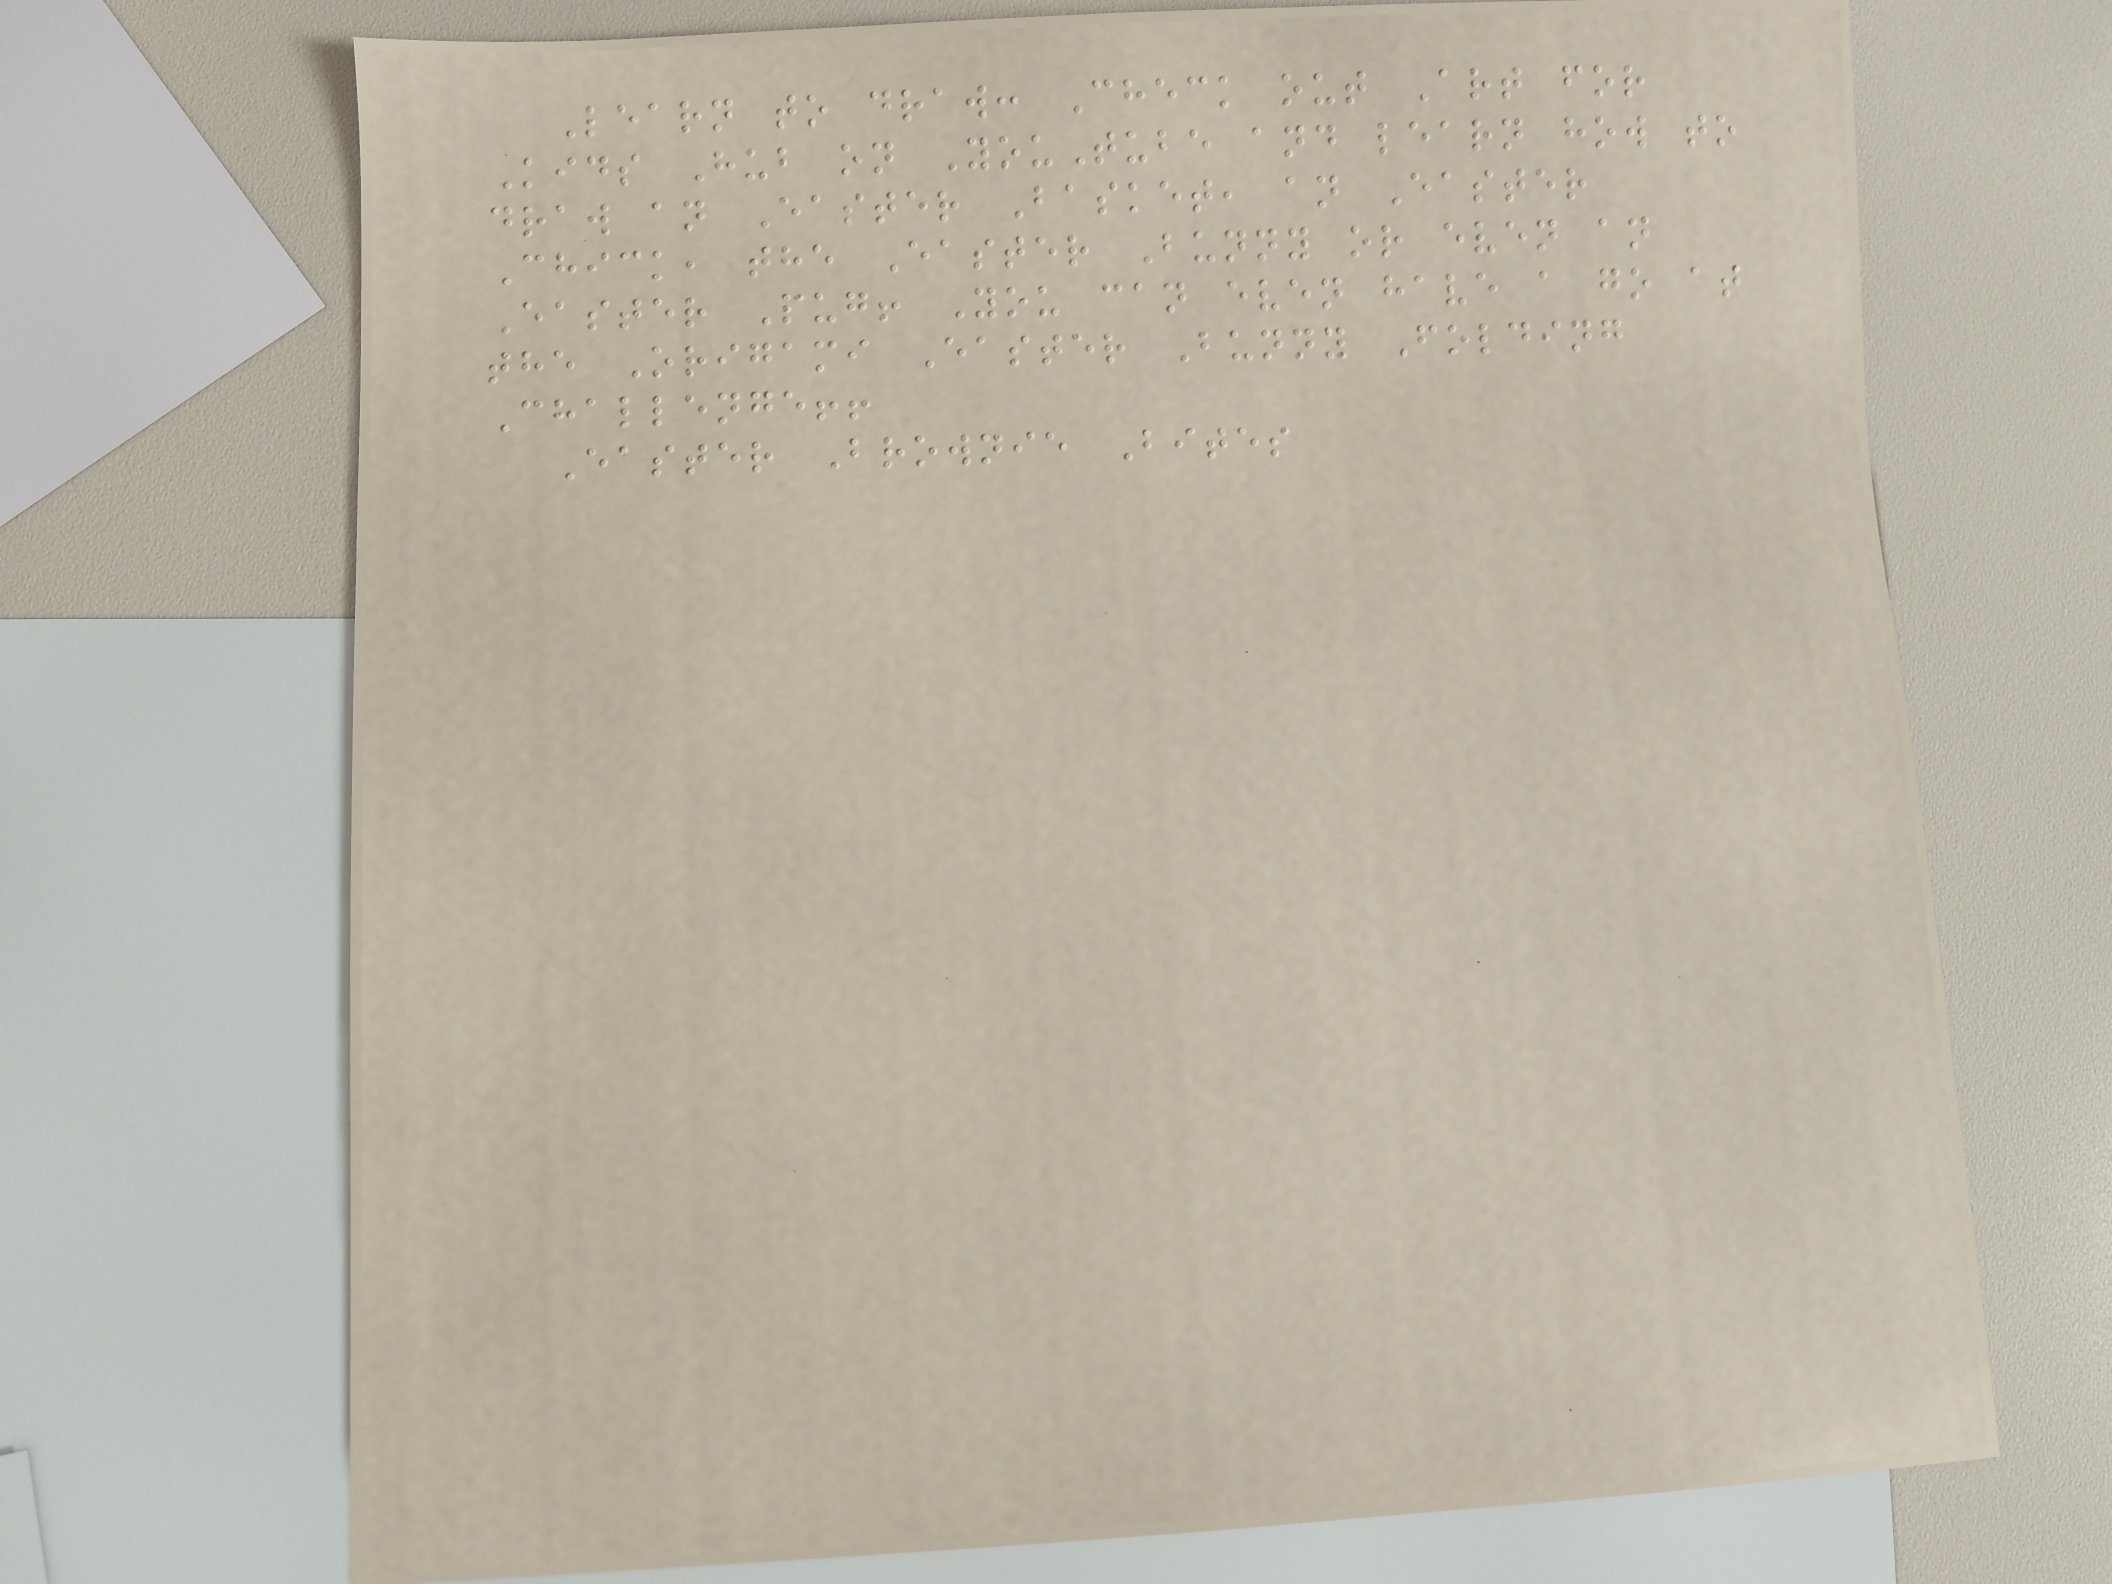Learn to draw: Check out Art for
Kids Hub on YouTube and learn how to
draw an Easter Basket, an Easter
Chick, the Easter Bunny or even an
Easter Pug! You can even have a go at
the Origami Easter Bunny Folding
Challenge!!
Easter Brownie Bites
